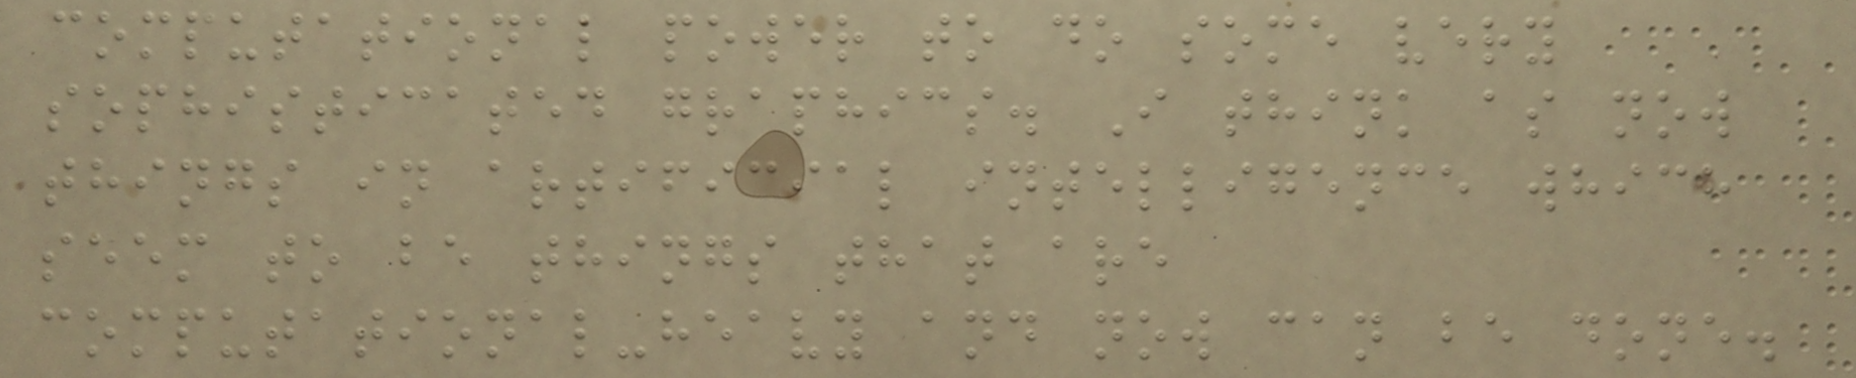computational power to do some very
sophisticated graphics. I think as now
things in artificial intelligence which
seem to be things that are
computational-heavy and now can be done.
